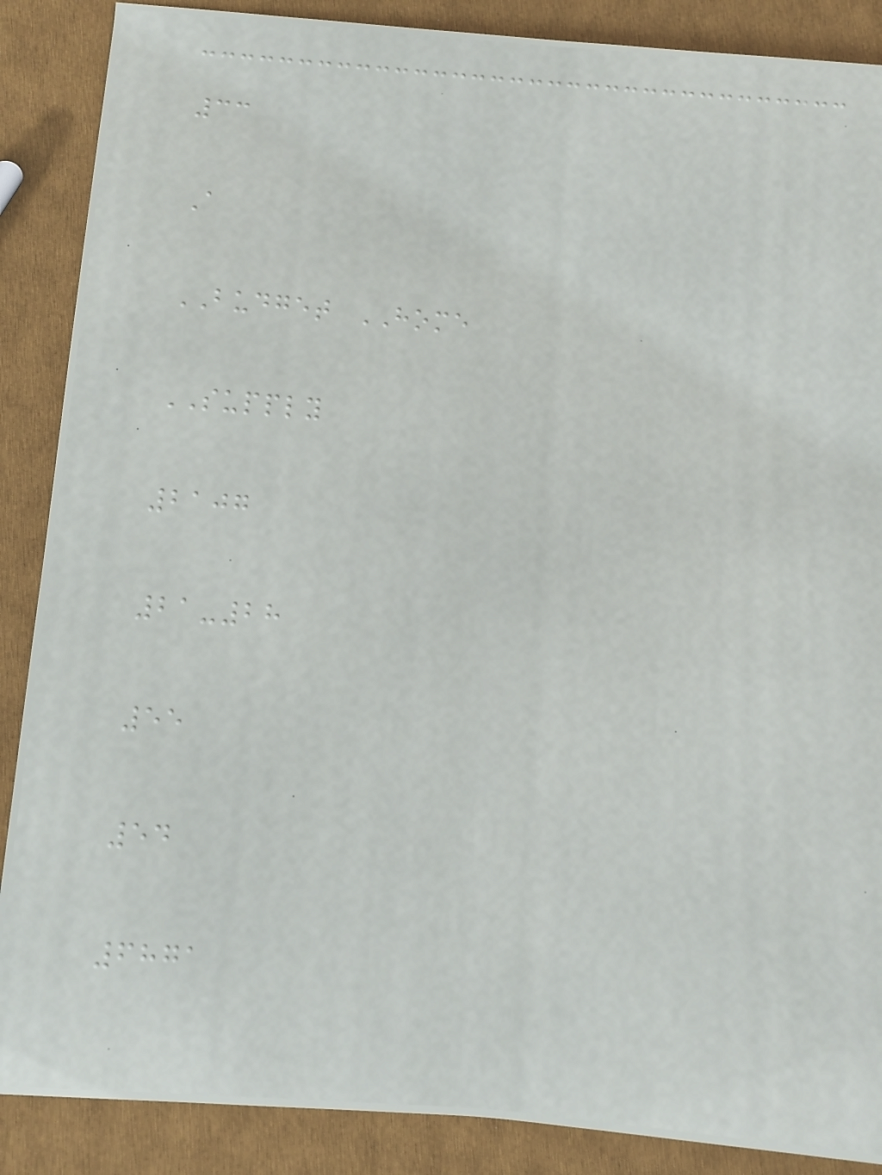33
A
BUDGET HOME
SUPPLY
2107
21-28
55
54
6871
